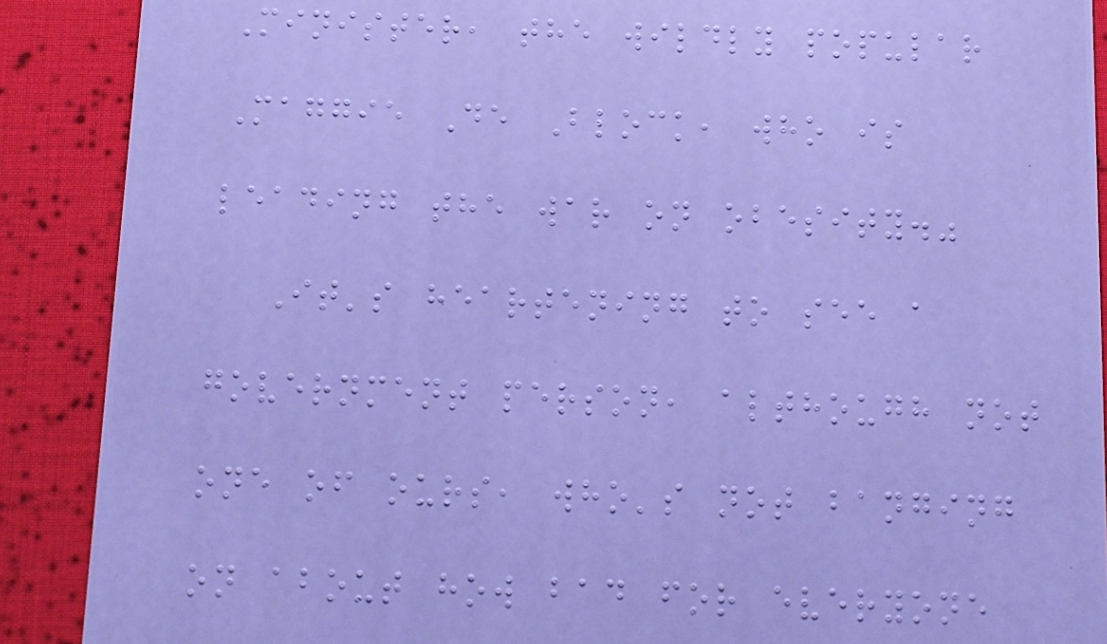Minister, the wildly popular
Maggie De Block, who is
leading the war on obesity."
It's heartening to see a
government person, although not
one of ours, who's not banging
on about how bad for everyone
